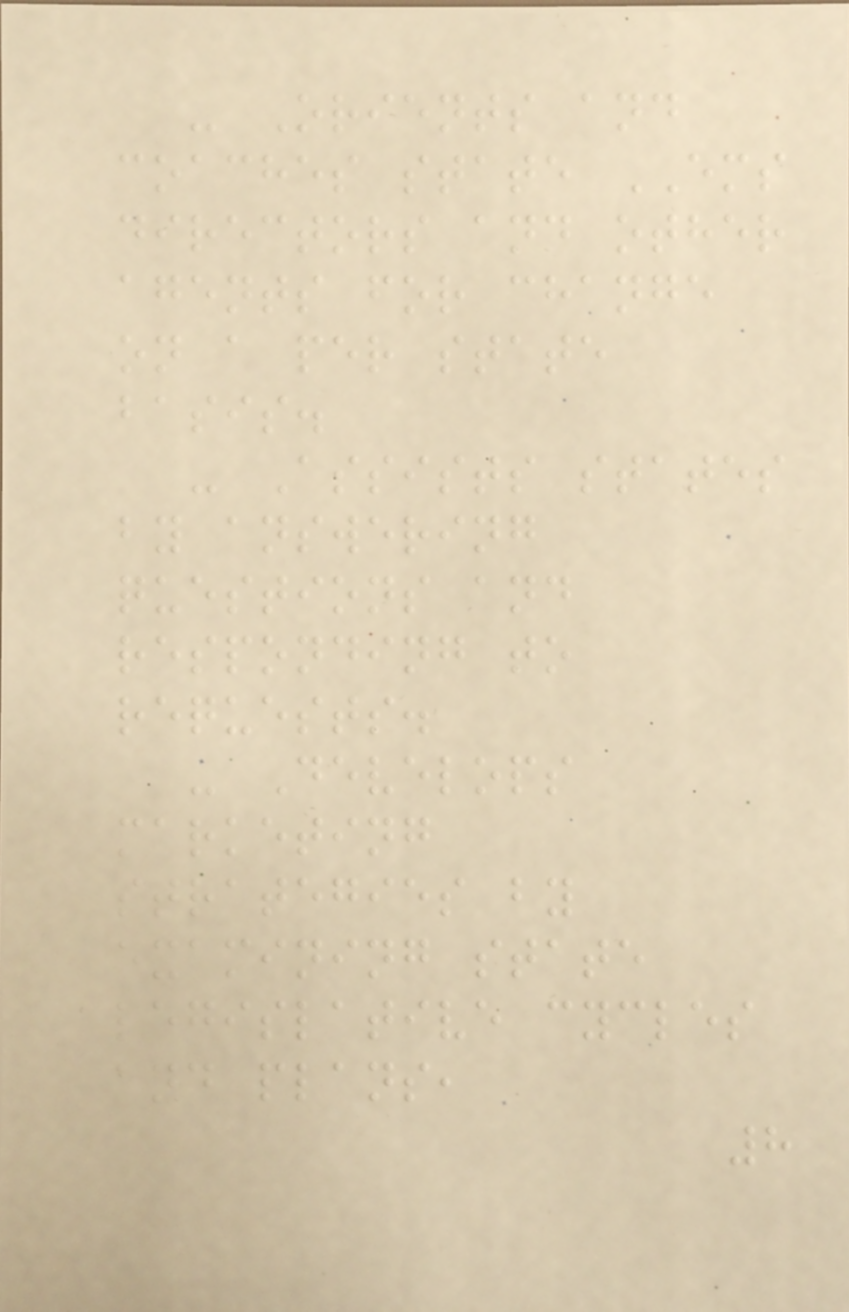- Orients and
coaches state EMS
directors and other
agents for change
on a per state
basis.
- Assists states
by answering
questions and
responding to
requests.
- Develops
marketing
strategies by
examining state
legislative cycles
and plans,
8
